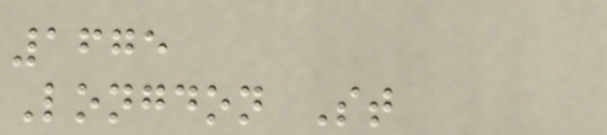1675
Longdon St
